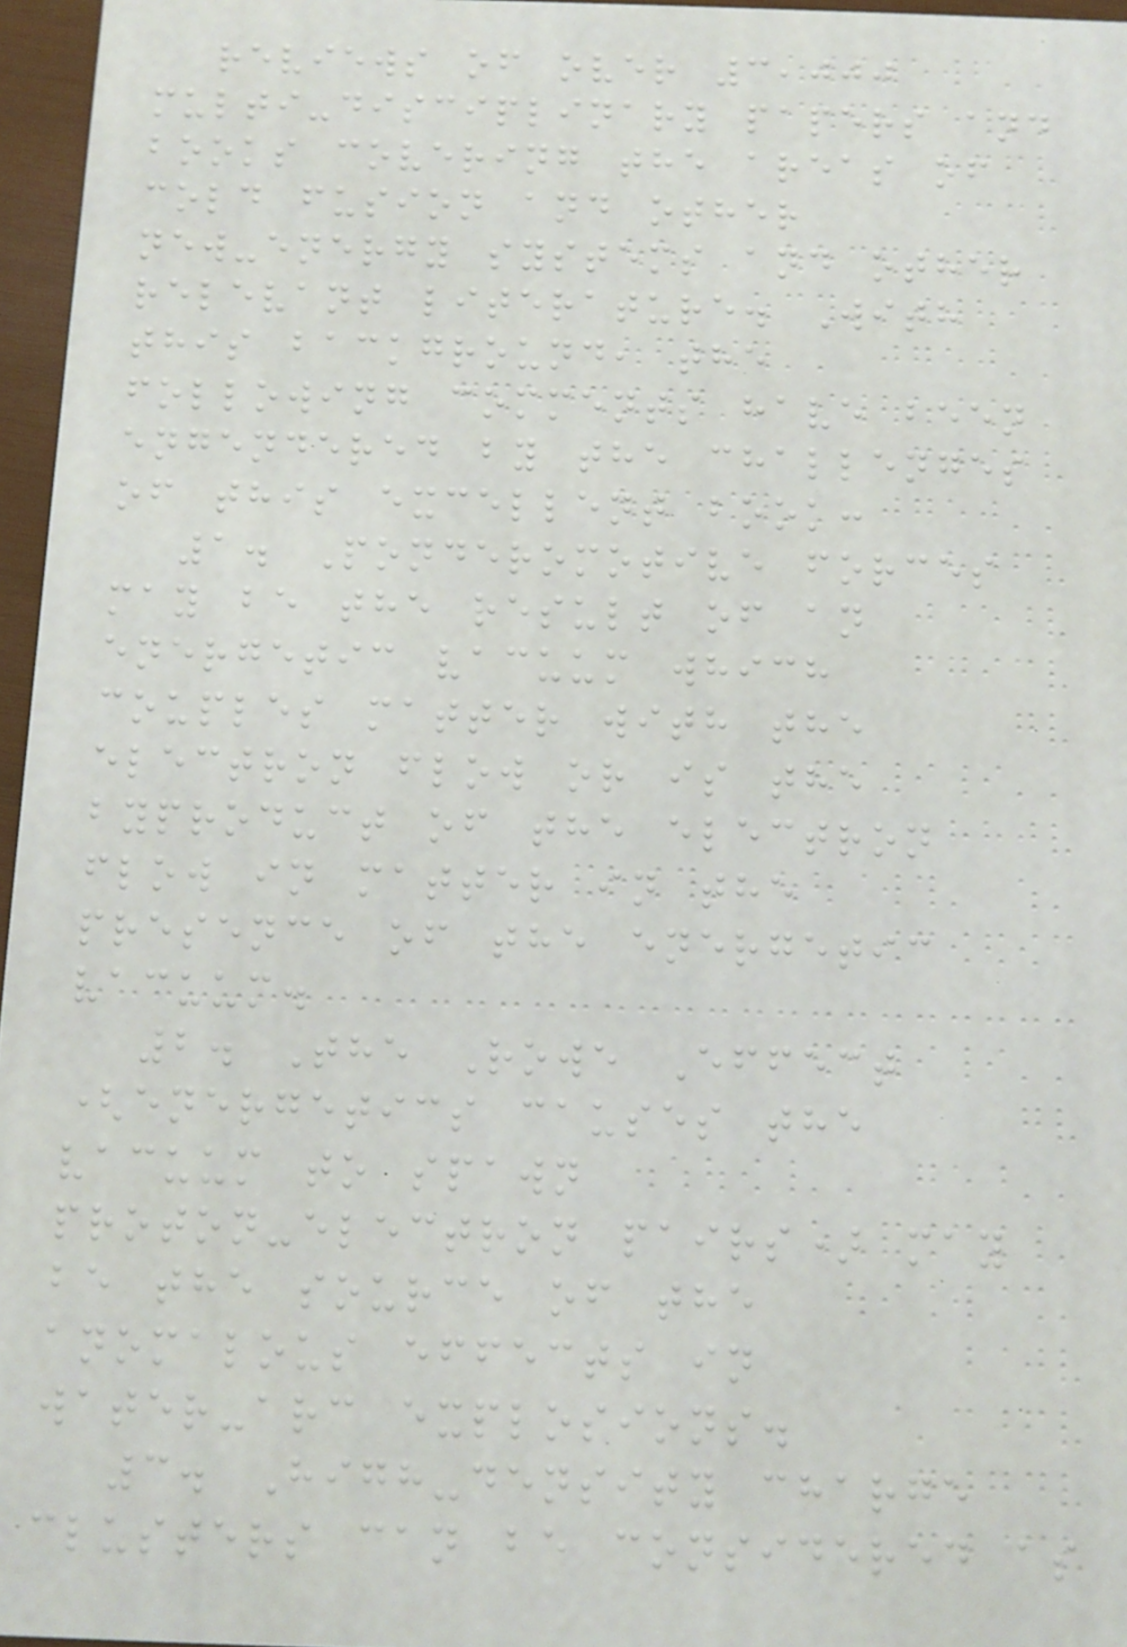reviews of over 3,000
multi-disciplinary papers and
books covering the areas of
cold fusion and other
new-energy systems and other
relevant literature. With
this background, the
following comments have been
engendered by the challenges
of this excellent book:
1. Ponderomotive forces
may be the result of an
energetic vacuum which
couples matter with the
electron flow or is the
byproduct of the electron
flow in matter in the
presence of the energetic
vacuum.
2. The Rowe Effect
(energetics causes the
vacuum to spawn
proton-electron pairs) may
be the source of the
anomalous effects in
water-arc explosions.
3. High-density charge
clusters can be considered as
